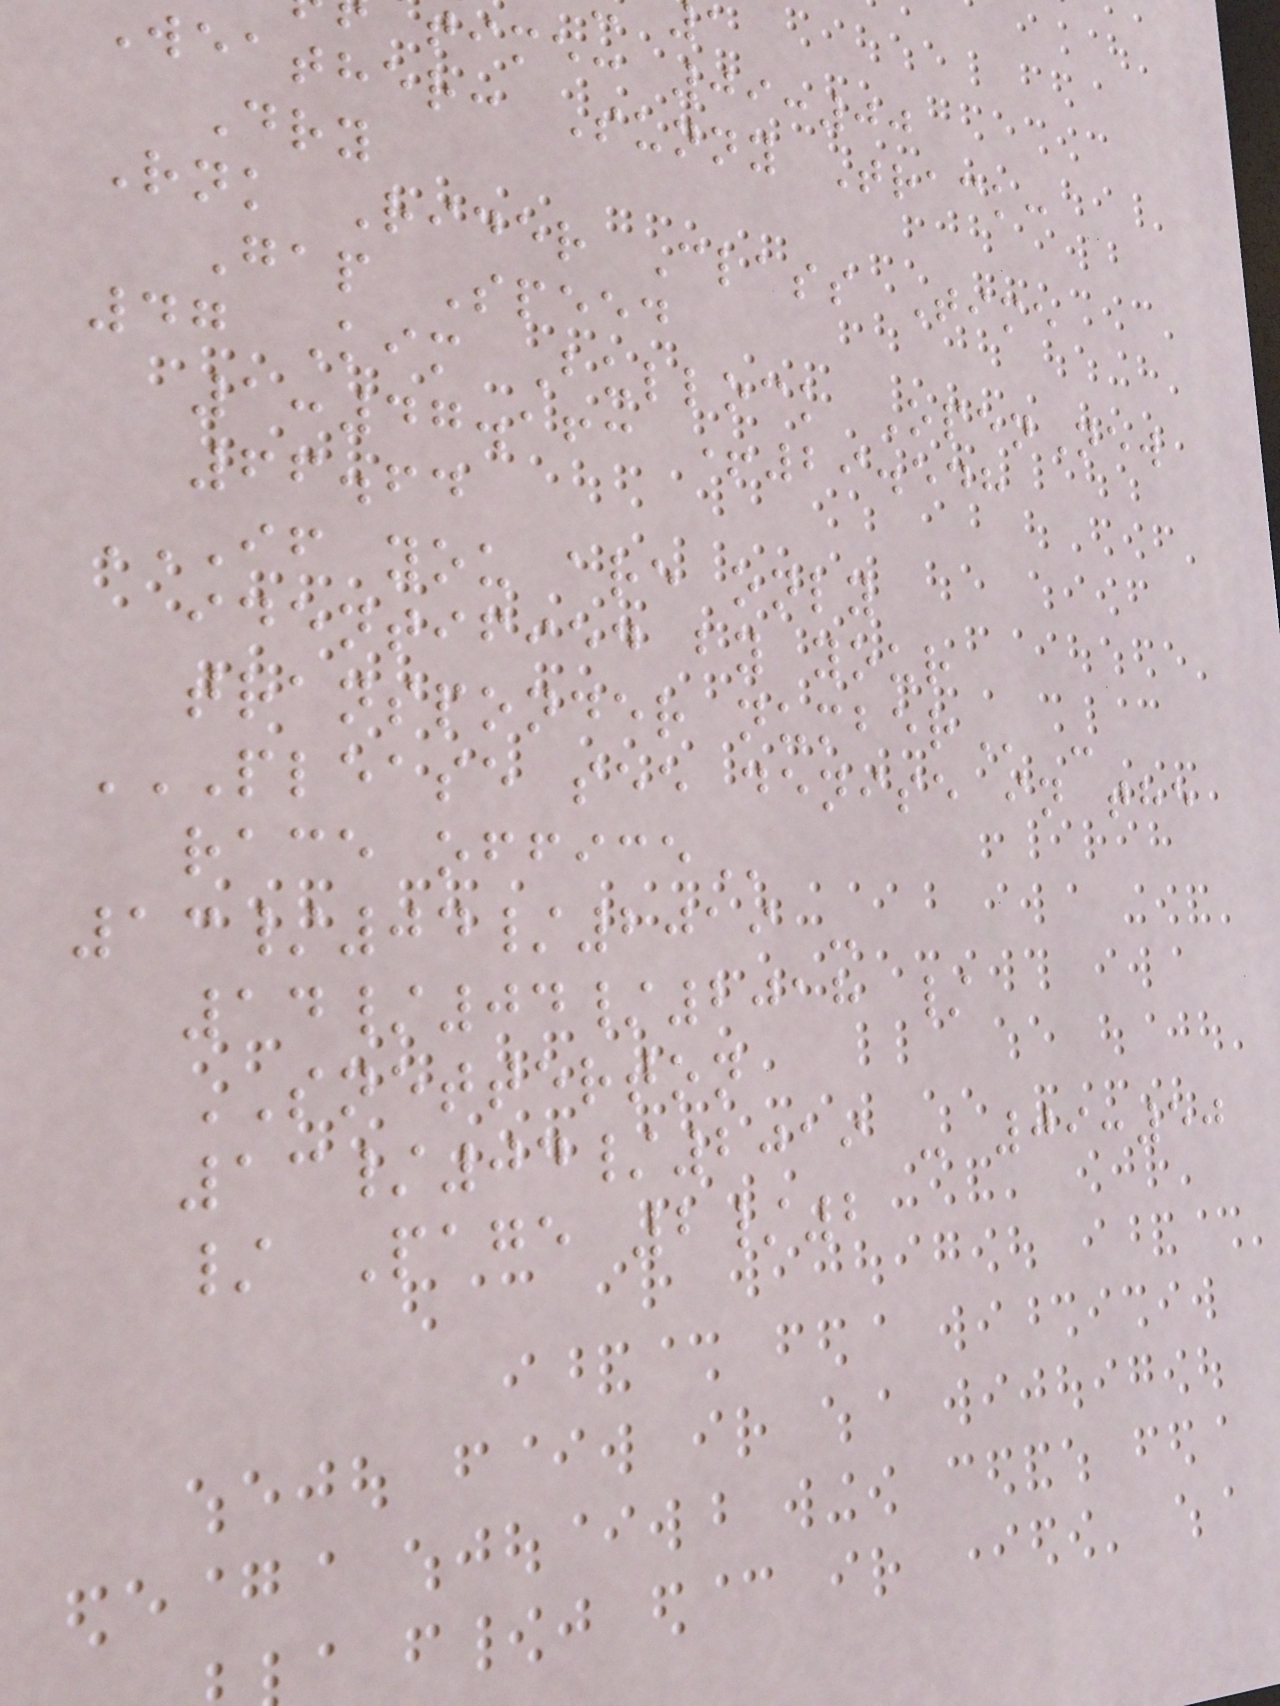time: 09:00
weather: Sunny Track:
Dry
Rnk Rider Class Time
Gap Speed
47 Kim Bullock OpenNew
1:47.163 +29.548
66.64
IF YOU ARE ONLY
identified by your
transponder
PLEASE SEE DENISE IN THE
race
13/04/2019 -
14/04/2018 /
SNETTERTON
13/04/2019 - 09:50
/ Page 2/2
